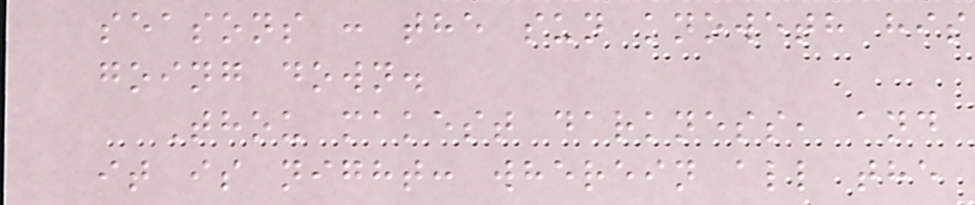seasons : the sun knoweth his
going down.
Thou makest darkness, and
it is night: wherein all the
